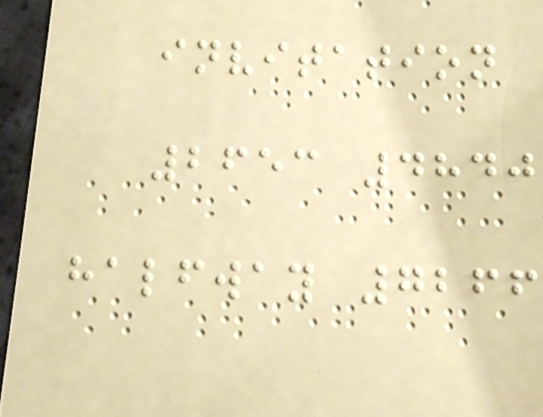invitation
2653 4840
halfway 7266
